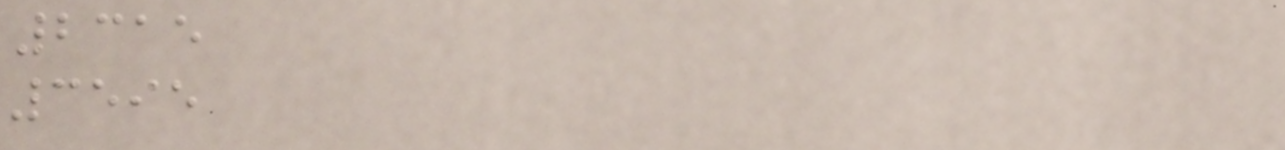2315
3595
